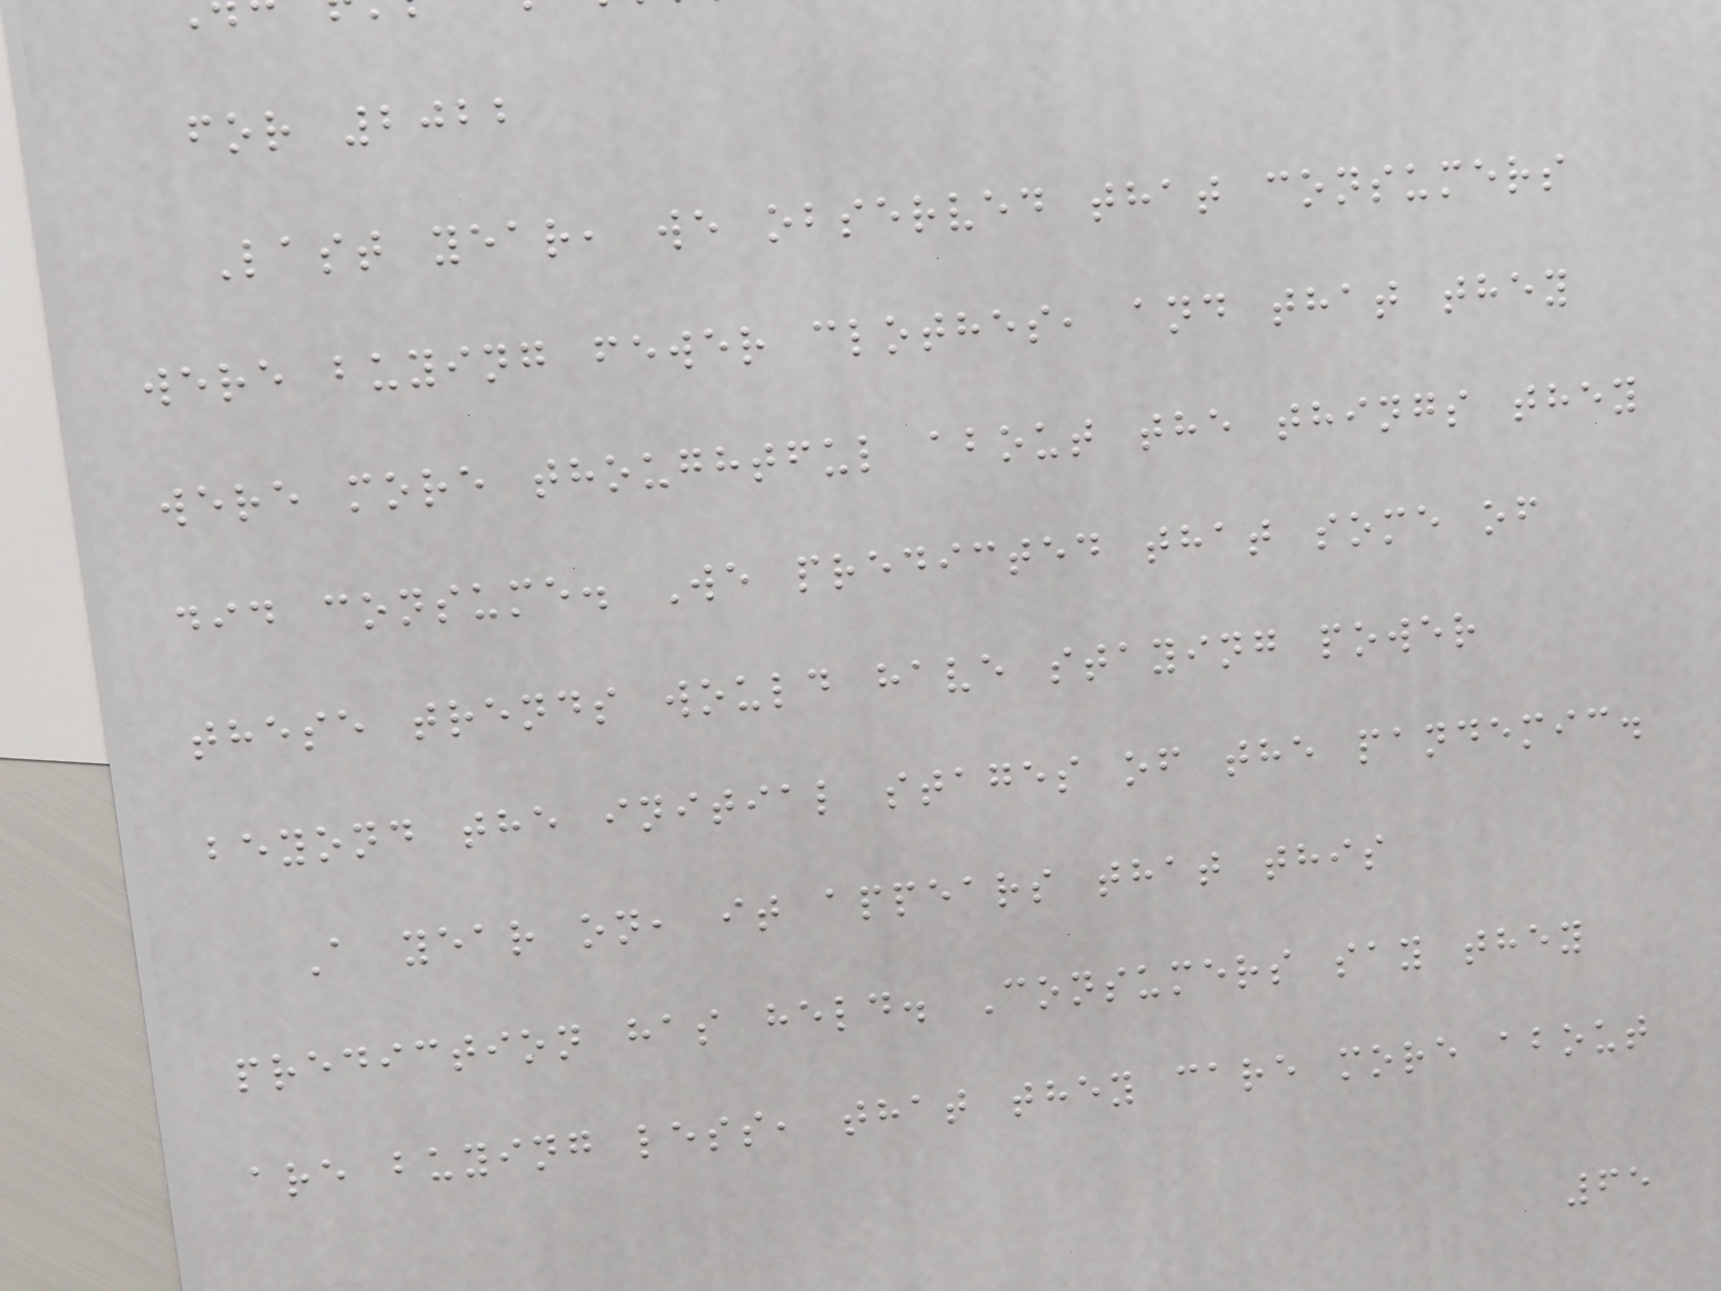for 2022
Last year, we observed that consumers
were buying fewer clothes, and that they
were more thoughtful about the things they
did consume. We predicted that some of
these trends would have staying power
beyond the initial stages of the pandemic.
A year on, it appears that this
prediction has held. Consumers say they
are buying less, that they care more about
65
